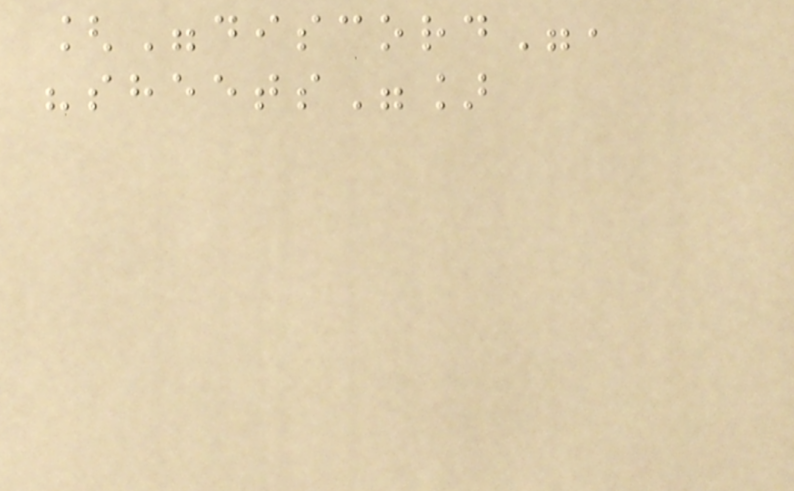["discord",
"sheets"]
